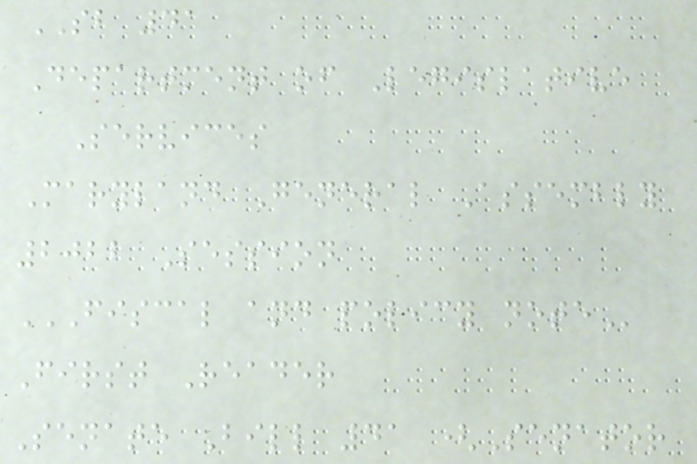SB 41
Department of Legislative
Services
Maryland General Assembly
2022 Session
FISCAL AND POLICY NOTE
First Reader
Senate Bill 41 (Senator
